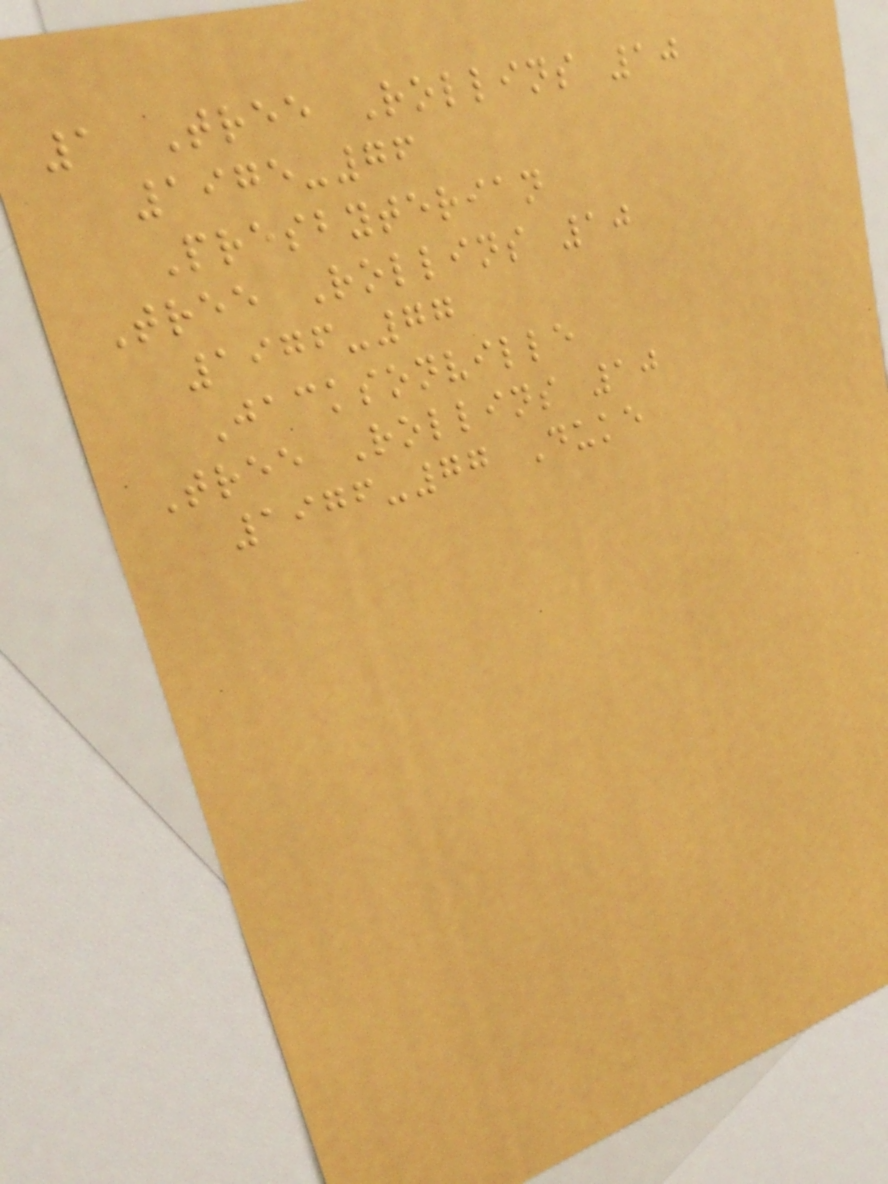1 Tree Rollins 10
1975-76
Presbyterian
Tree Rollins 10
1976-77
Jacksonville
Tree Rollins 10
1976-77 Duke
